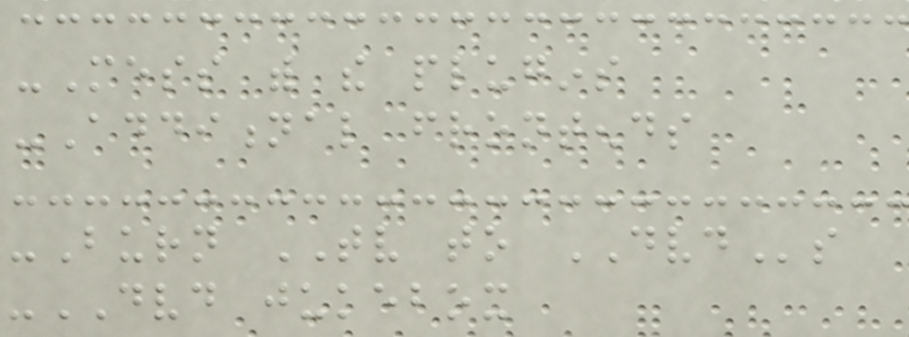-Mess with the plugins
-Additional frontends
-Burn TV to DVDs
-DVD jukebox
